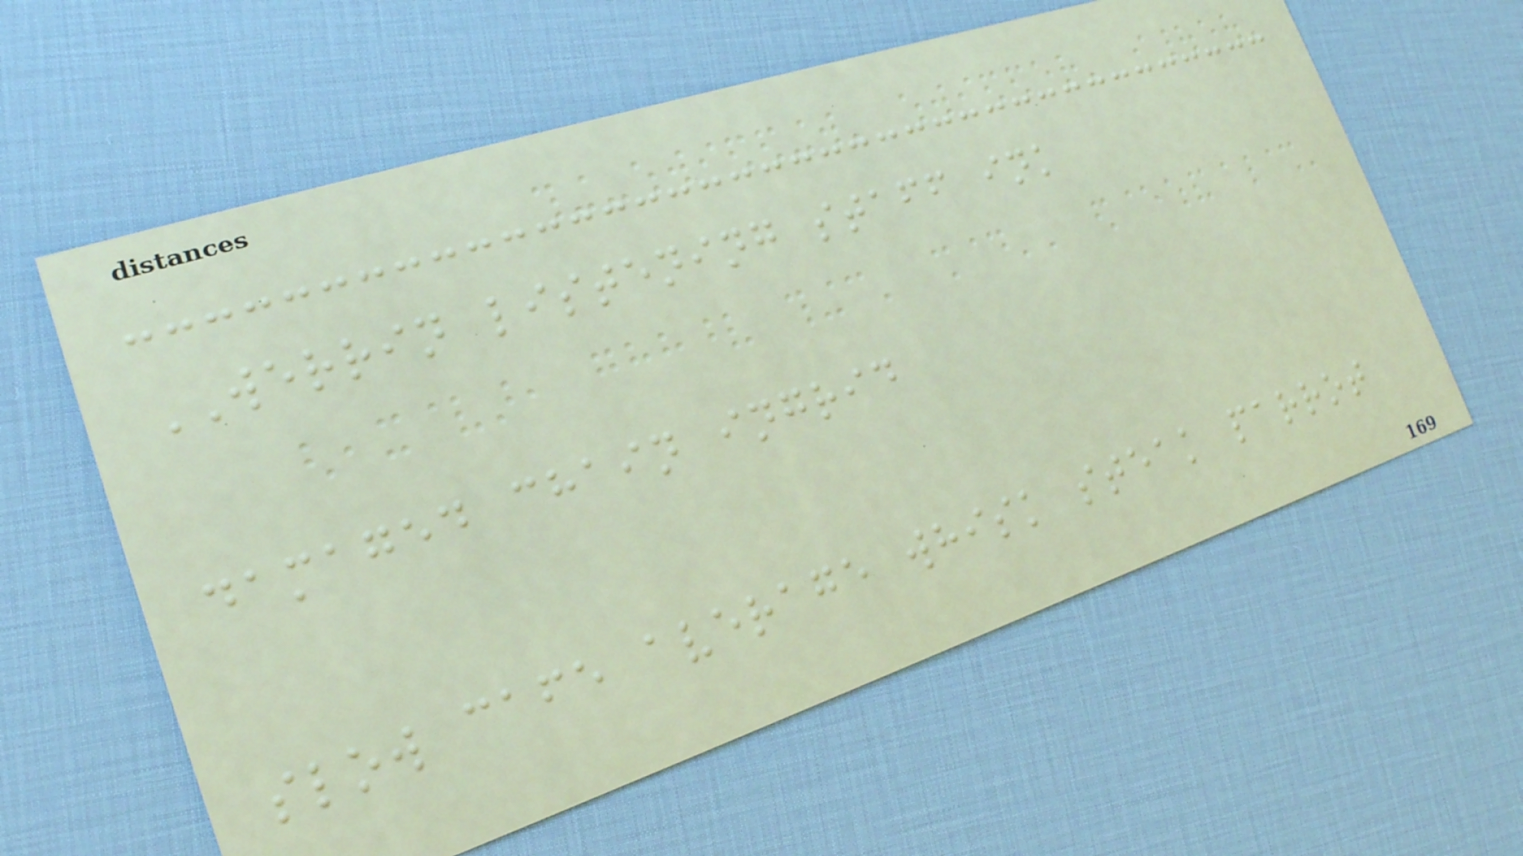WERRIN listening staff ink
damaged chain ingrid
slow cafe average whisk steak parrot
